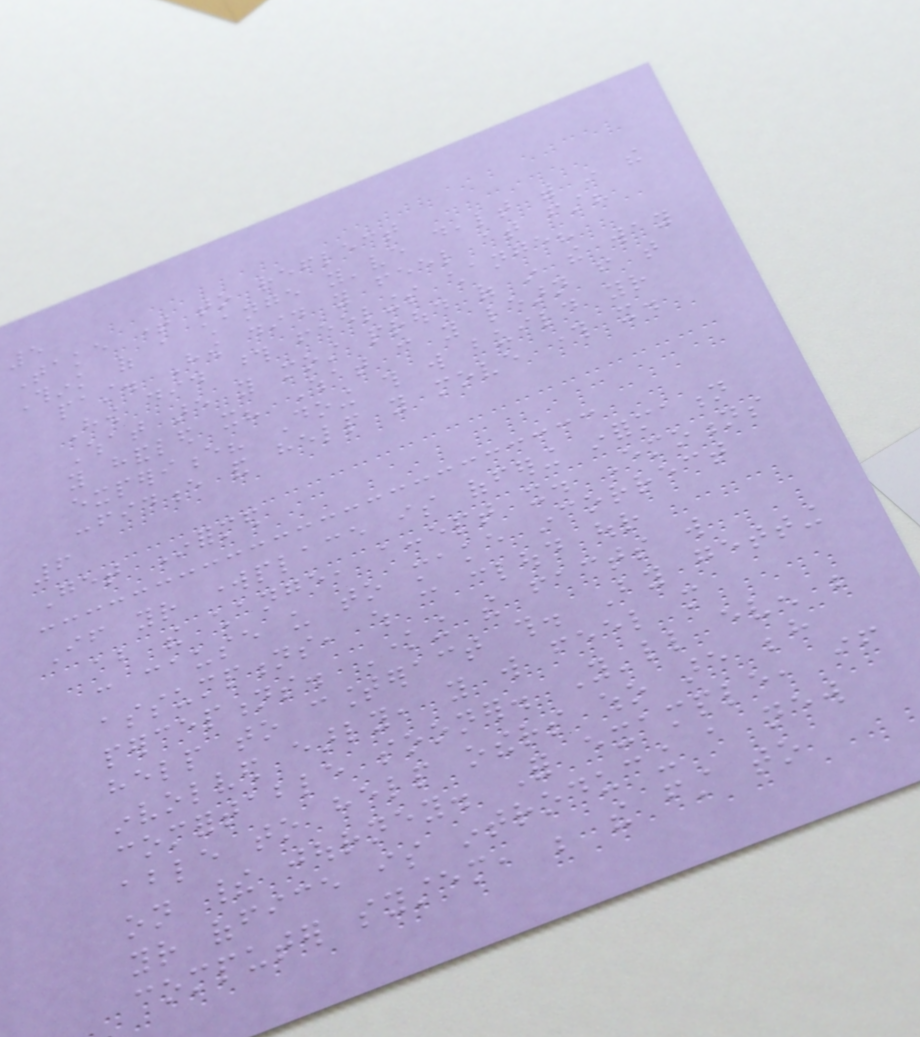5
Take time to reflect
Think of a change you've dealt with in the
past. How did you feel at first?
How did those feelings change?
What are you most proud of in the way
you handled it? What can you learn from that
experience? Doing this will build your
confidence and help you move through it.
6
Get Informed
If your workplace is offering information
about the change, accept it. Emotions
can cause us to make incorrect
assumptions, which can cloud our
perceptions. Knowing the facts will
help to counteract this. By getting
involved early, you will feel more
comfortable sooner. You'll even be
able to help others who are behind
on their journey. For example, if
your office is introducing a new
computer system, be the first to
